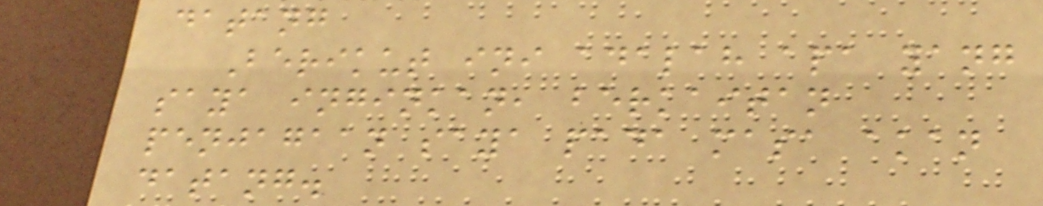datang
Berikut ini adalah apa yang
saya inginkan, berkaitan
penjagaan saya pada masa akan
datang.
